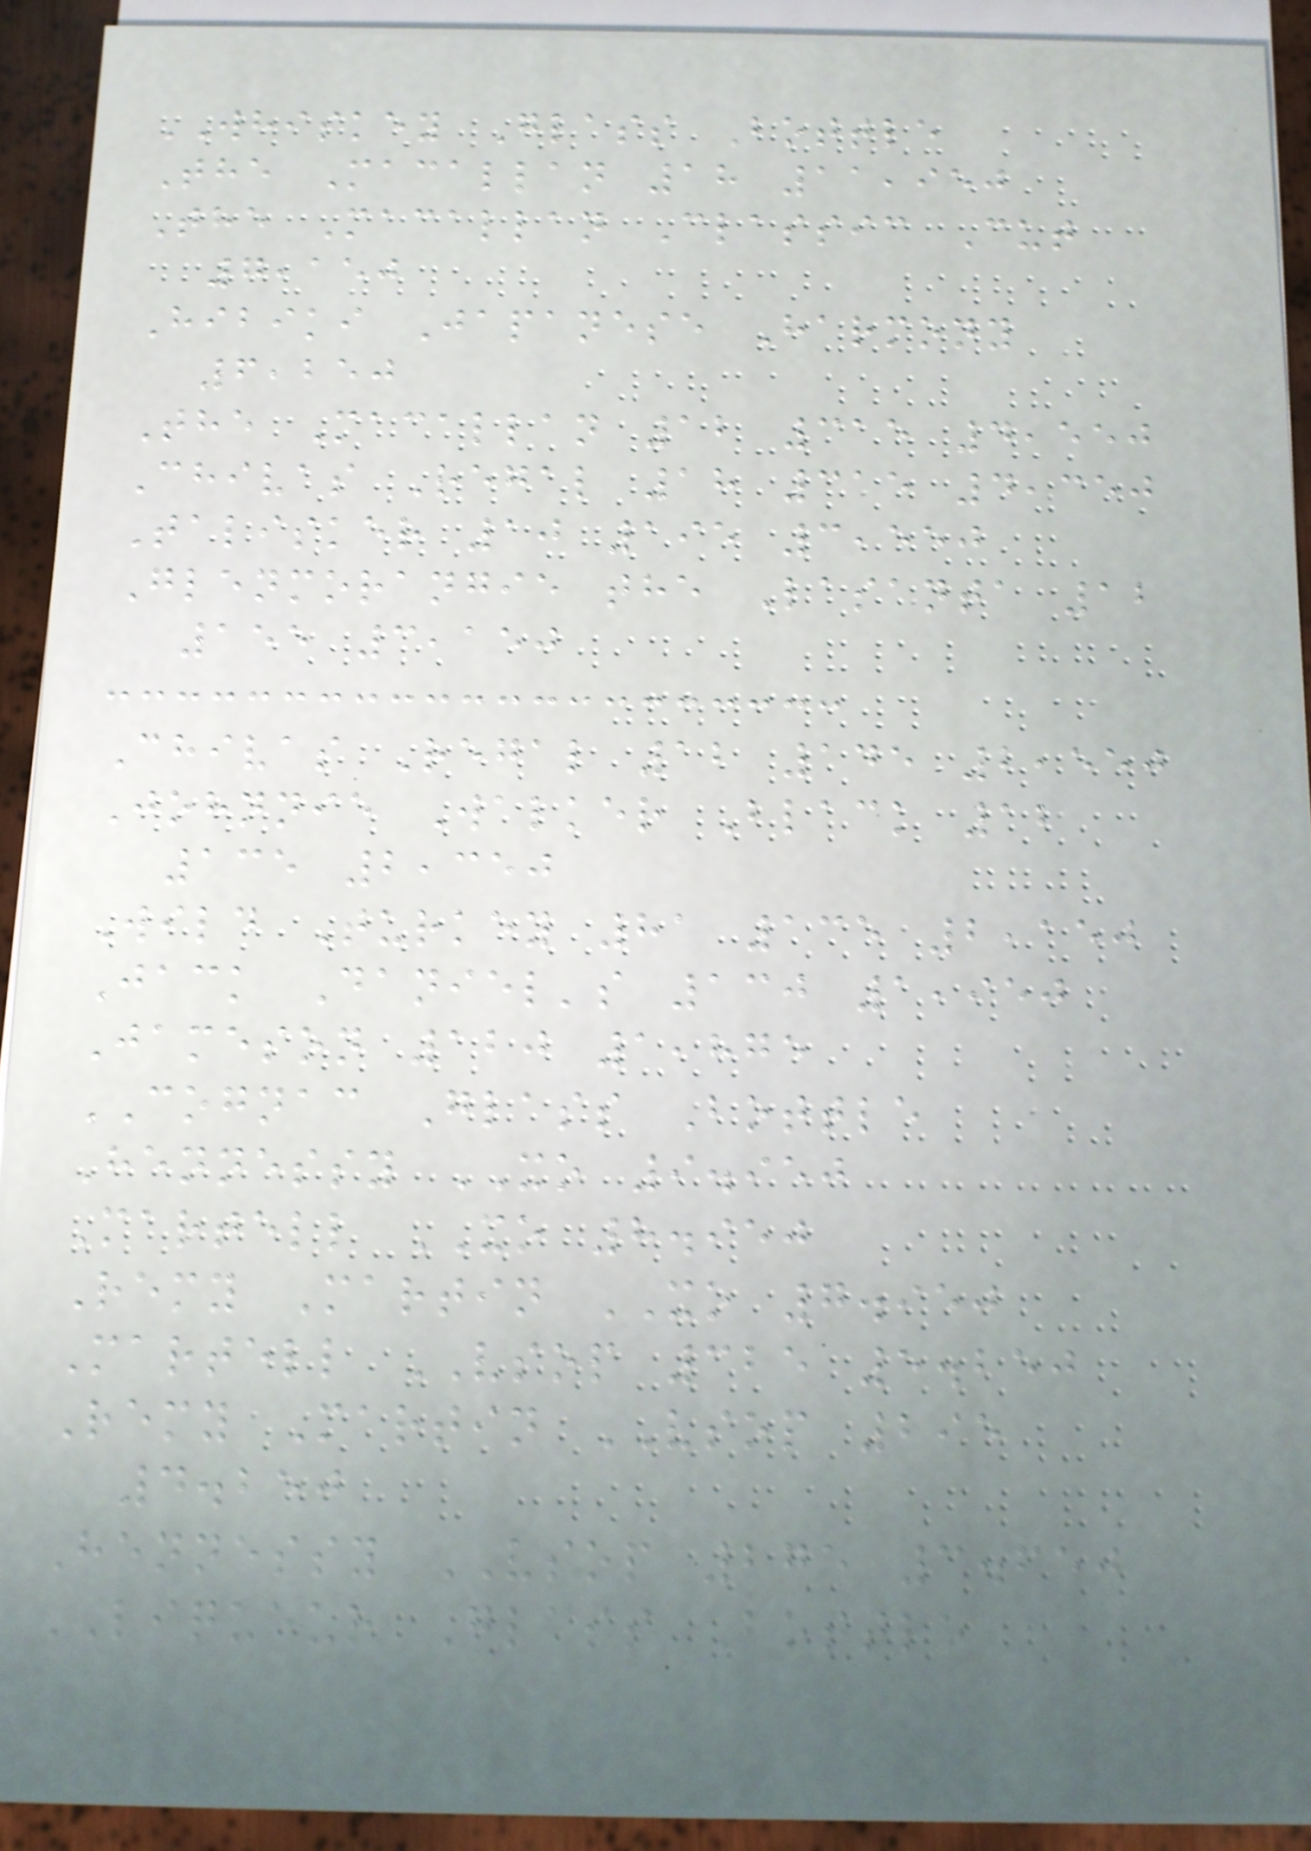WHISKEY Glass Bottle
The Macallan 18 11,950
The Macallan Classic Cut
7,150
Hibiki Japanese Harmony
6,250
The Macallan 12 315 4,550
Chivas Regal 18 315 4,350
Talisker 10 195 3,550
Glenmorangie the Lasanta 12
155 3,150
Chivas Regal 12 145 2,550
Johnnie Walker Black 12
135 2,350
Wild Turkey 81 135 2,150
Jack Daniel's 130 1,950
Jameson 120 1,875
COGNAC Glass Bottle
Hennessy XO 9.950
Martell XO 8.950
Remy Martin XO 7.950
Martell VSOP 325 5.250
Remy Martin VSOP 295
4.250
Hennessy VSOP 275 3.650
LIQUEUR Glass Bottle
